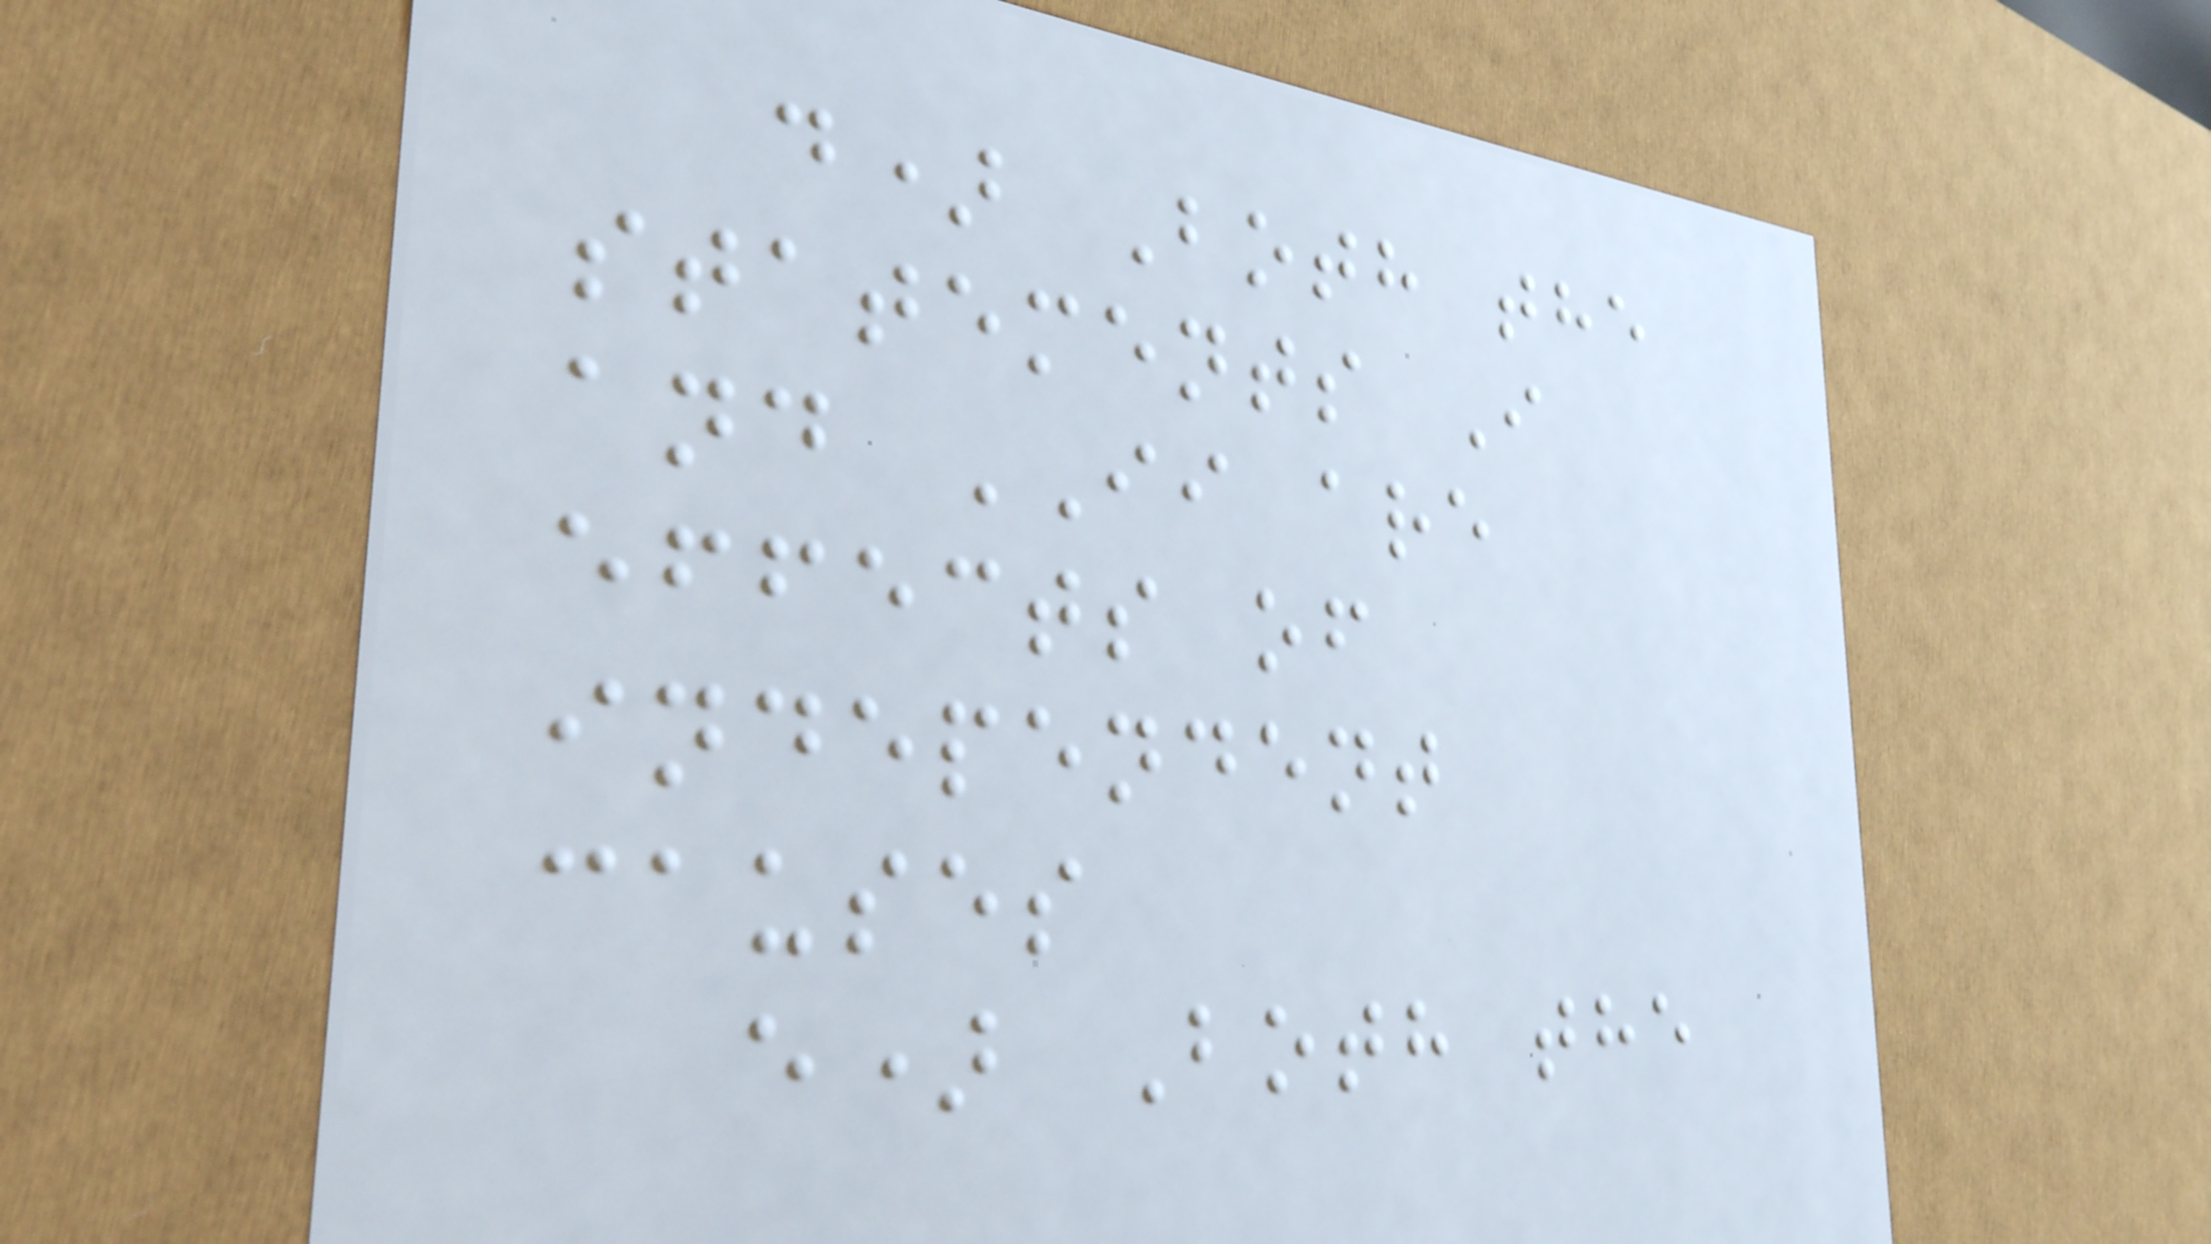d) Both the
statements I
and II are
effects of
independent
causes
e) Both the
